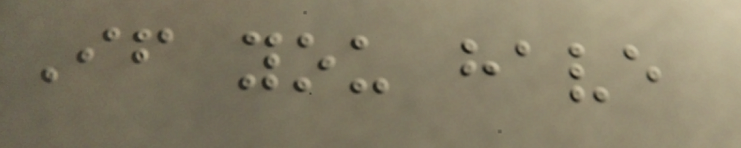If you have
